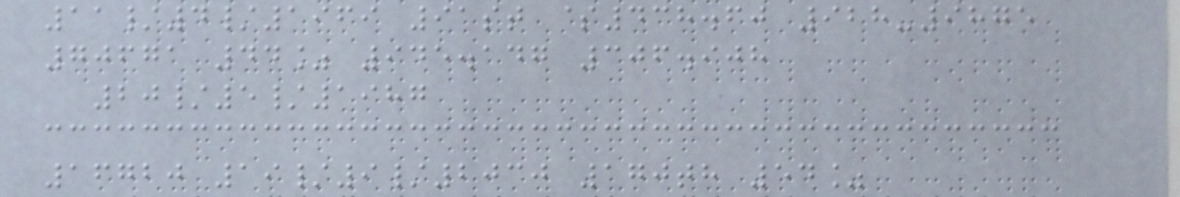11/4/1969 91st $438.60 928-9875
70671 44% 945.147 306.908
20/5/1987
16720 19/9/2030 170th 54%
